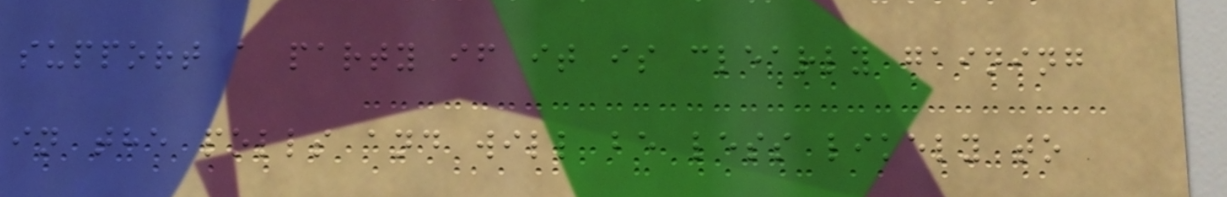support a party if it is clearly gaining
in the polls and will be less likely to
